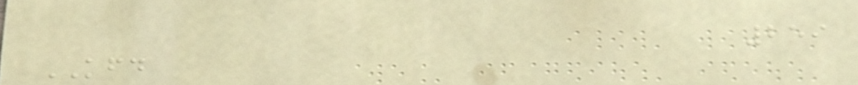259
KFD
